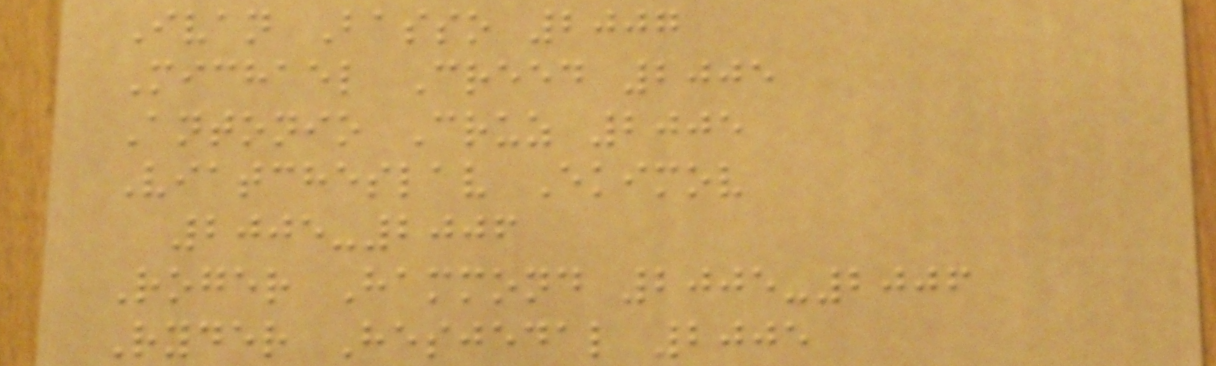Ivan Basso 2007
Michael Creed 2005
Antonio Cruz 2005
Viatcheslav Ekimov
2005-2006
Roger Hammond 2005-2006
Ryder Hesjedal 2005
